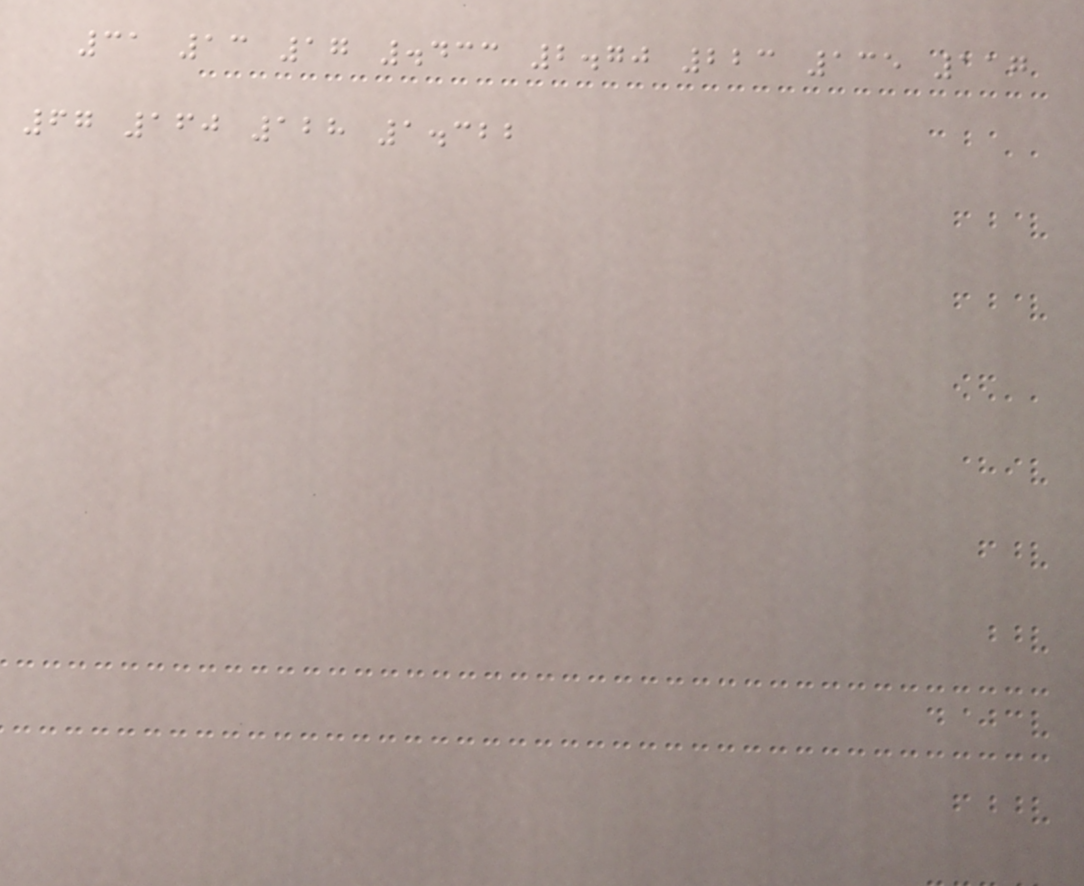31 13 17 .433 2.70 223 135 117
67 160 128 1.322
